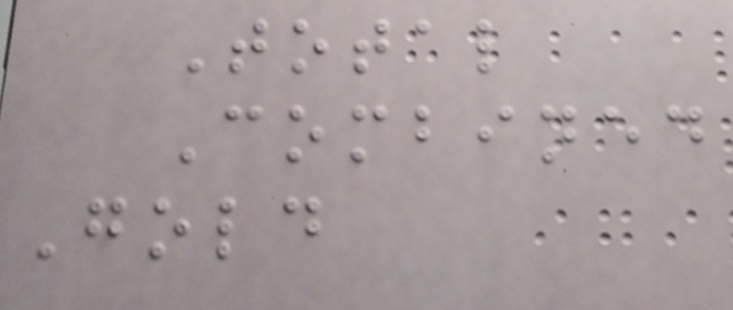Total
Combined
Gold
